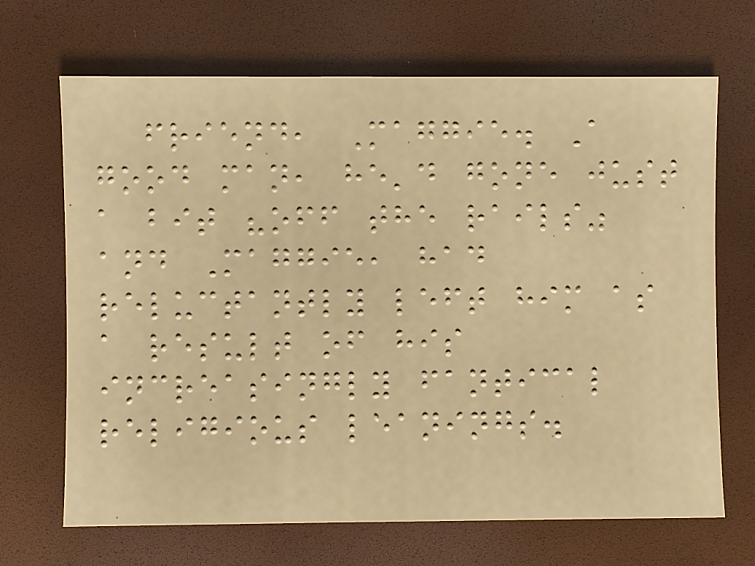friend, Maggie. A
good man, he'd gone just
a bit "off the rails"
and Maggie, had
reluctantly left him as
a result of his
increasingly fantical
religious leanings.
